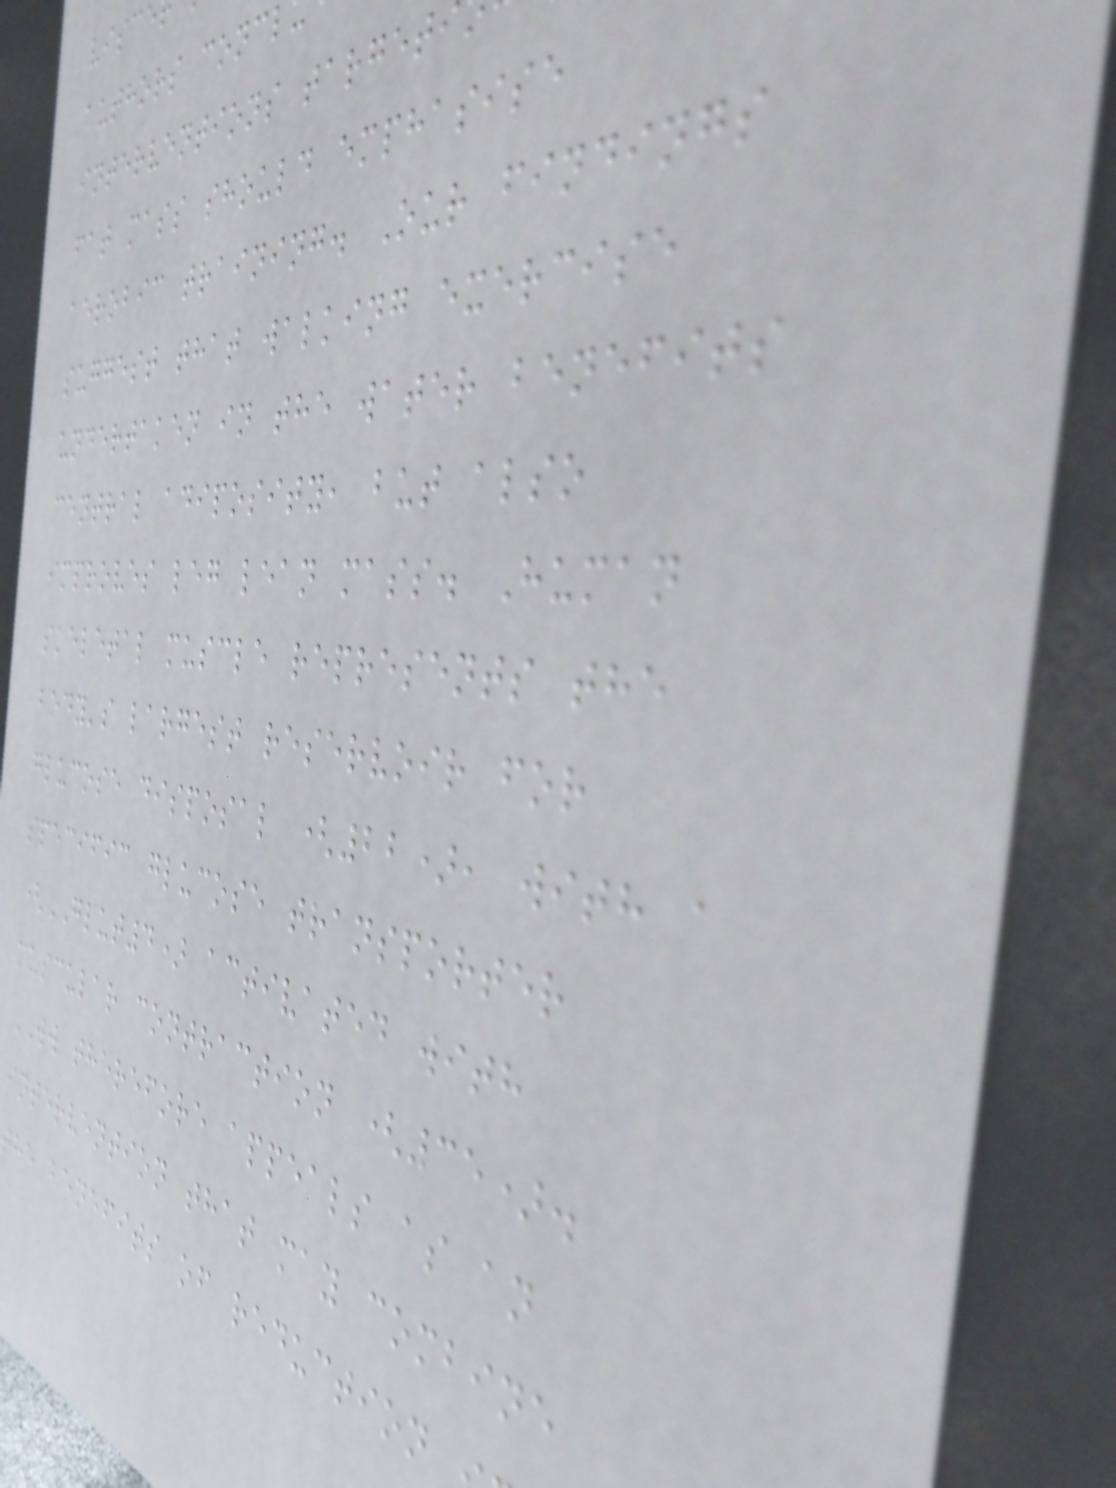authors concl
interventions targeti
fat mass should emphasise
aerobic training. Our findings
suggest that walking exercise
undertaken in the water benefits
central adiposity, but also
improves leg lean mass. Human
skeletal muscle represents the
body's largest reservoir for
glucose disposal (22), with a
specific glucose transporter
(GLUT4) activated with
muscular contraction (35).
WW therefore appeals as an
intervention that may combine
the benefits of reduction
